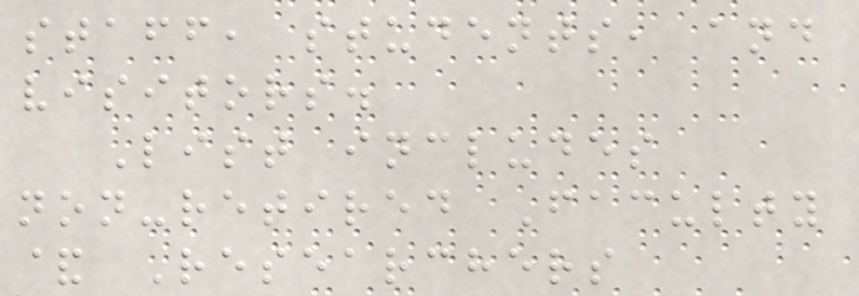staff, students, and
visitors.
List includes
non-retired Faculty
& Researchers
